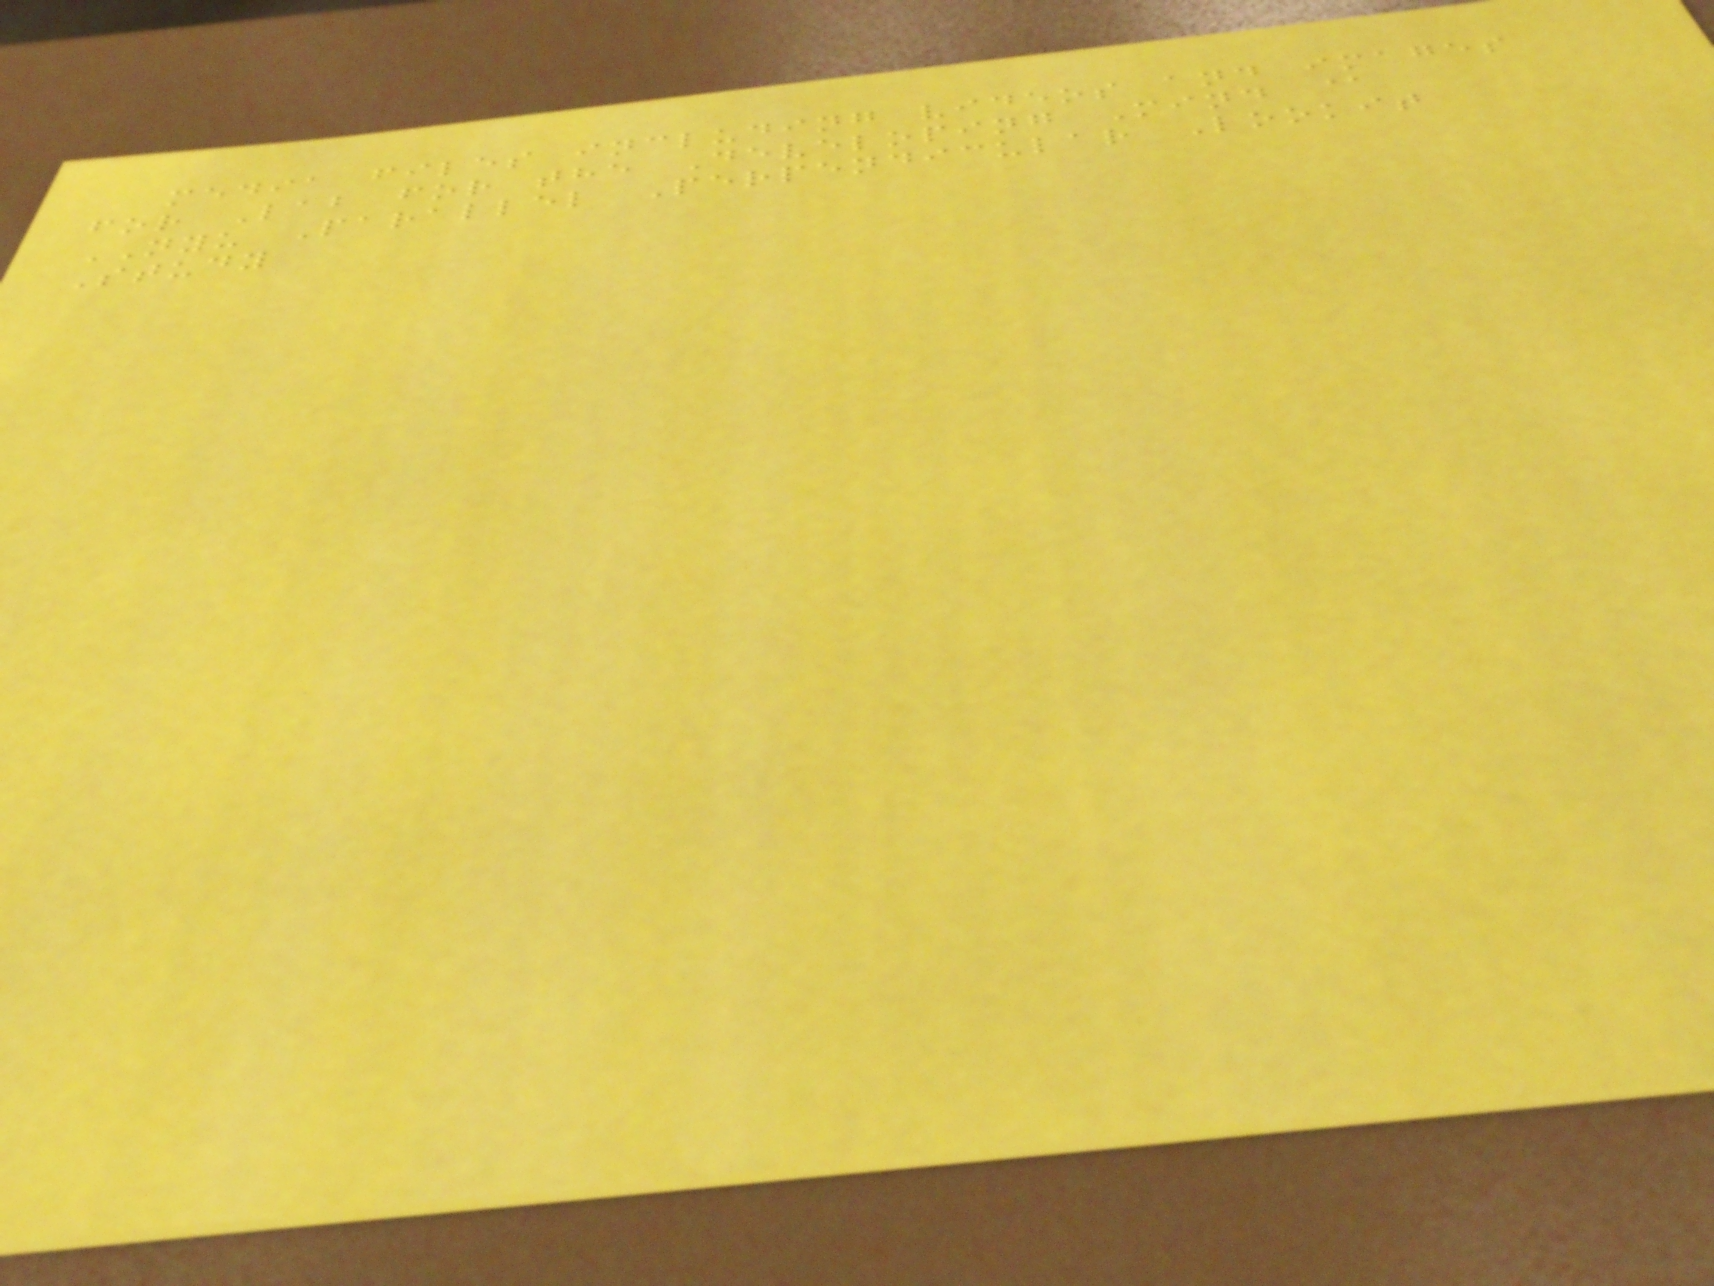media files including videos and images
for Lab for the Developing Mind @
NYU Parallel Perpendicular Lookit
Study
